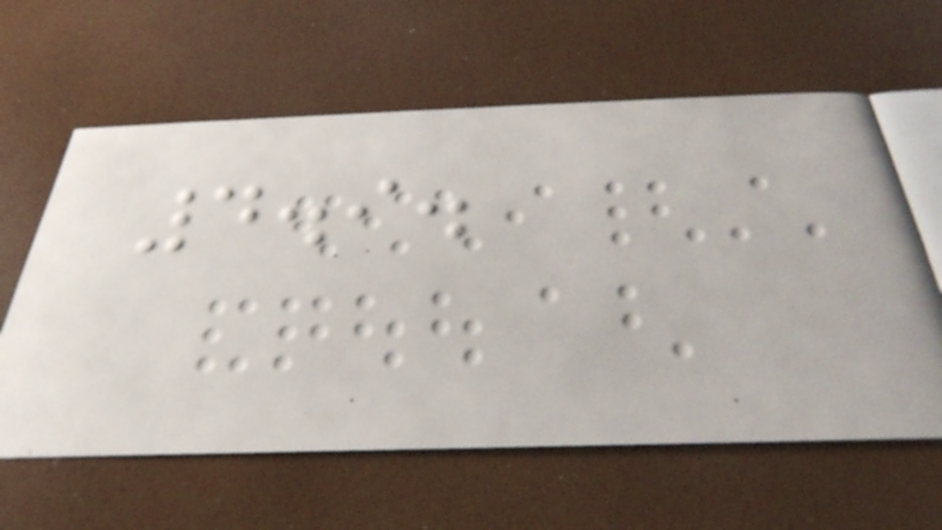4.9.
